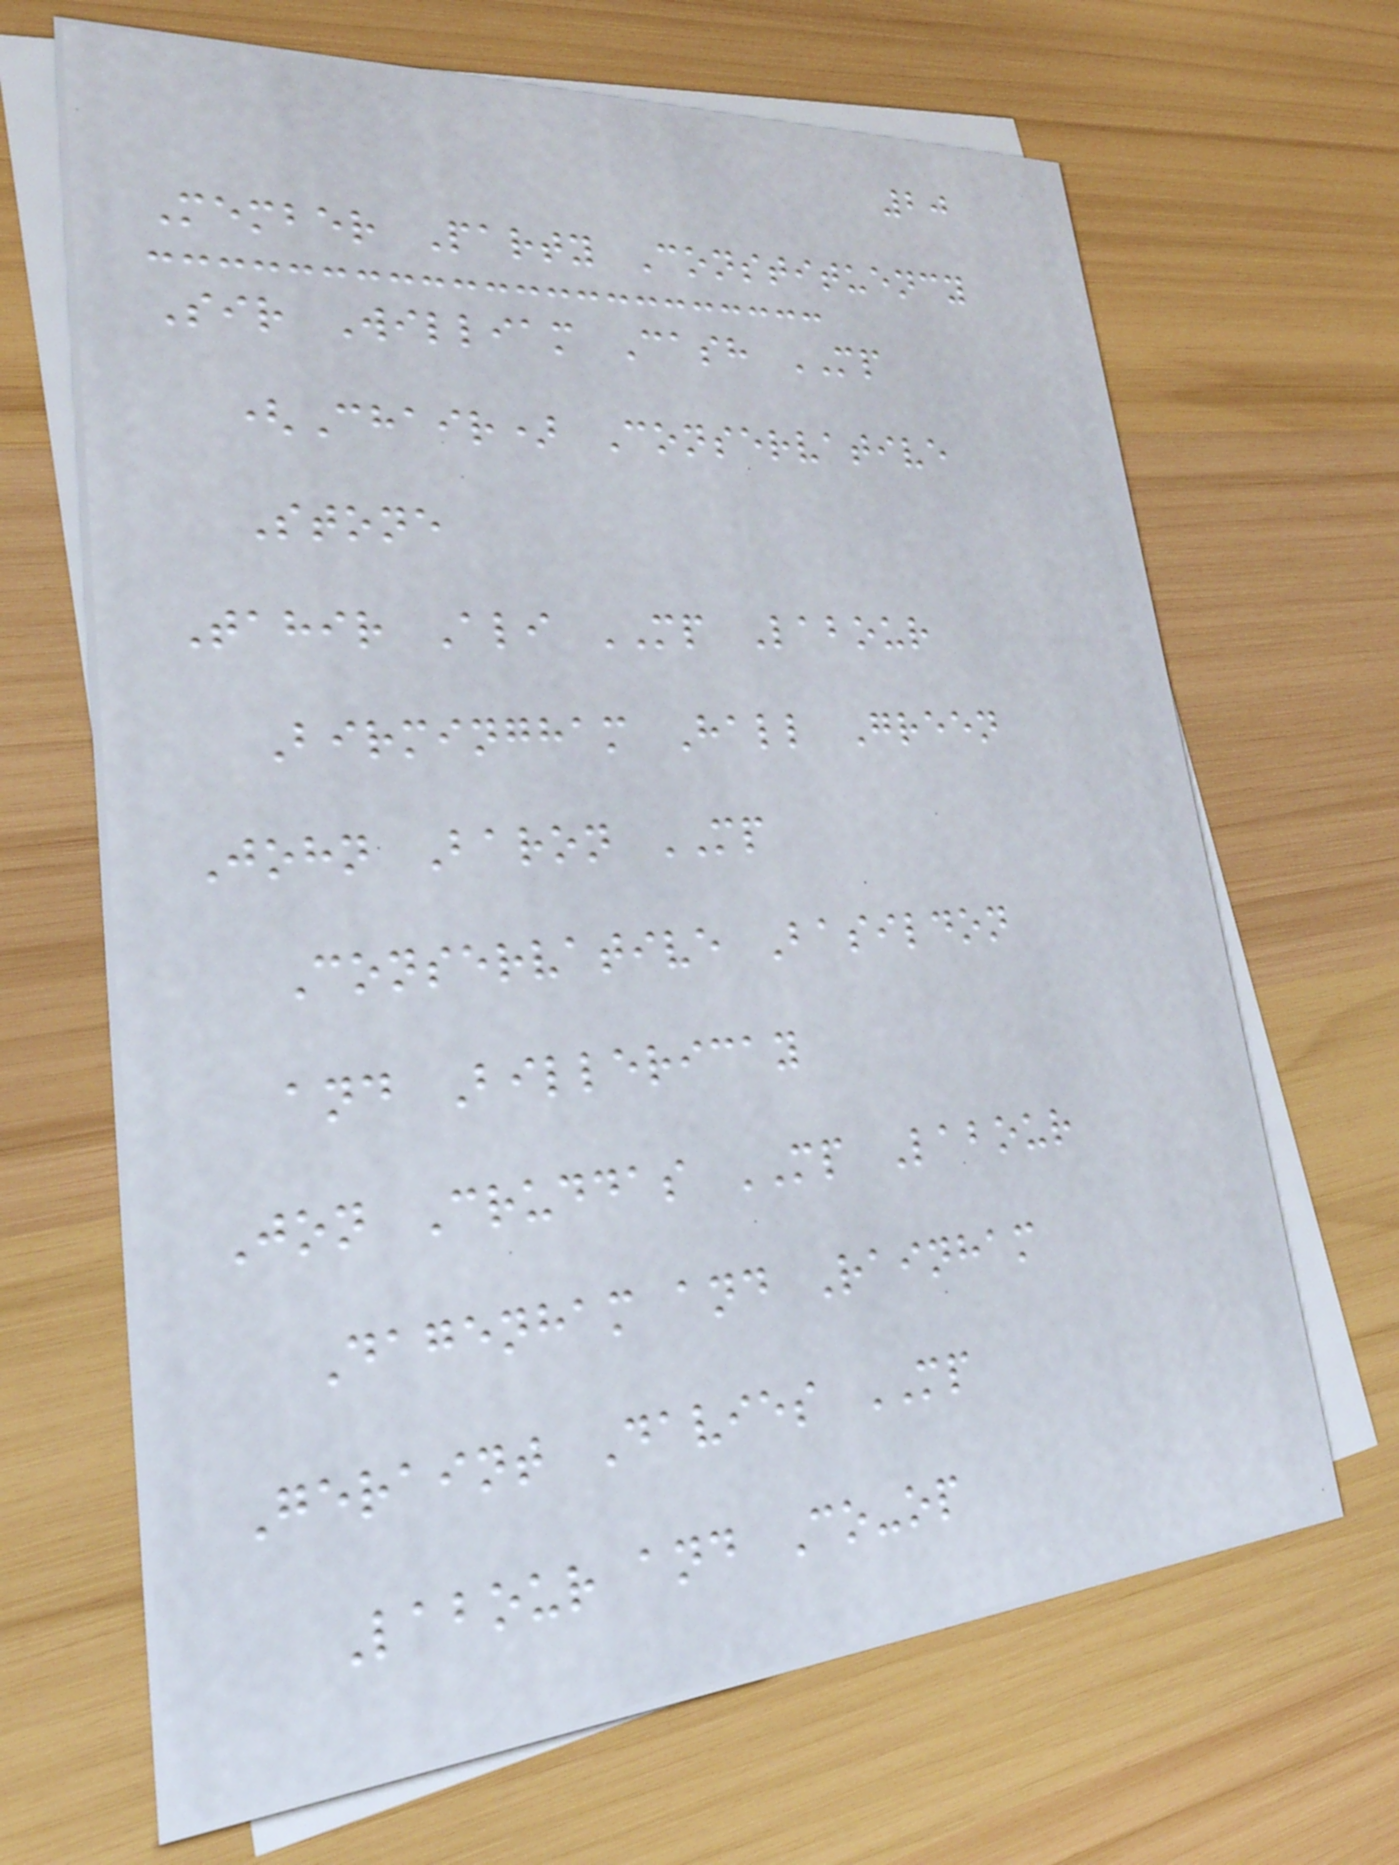20
Member Party Constituency
Sir William Cash MP
(Chair) Conservative
Stone
Tahir Ali MP Labour
Birmingham Hall Green
John Baron MP
Conservative Basildon
and Billericay
Jon Cruddas MP Labour
Dagenham and Rainham
Geraint Davies MP
Labour and Co-op
